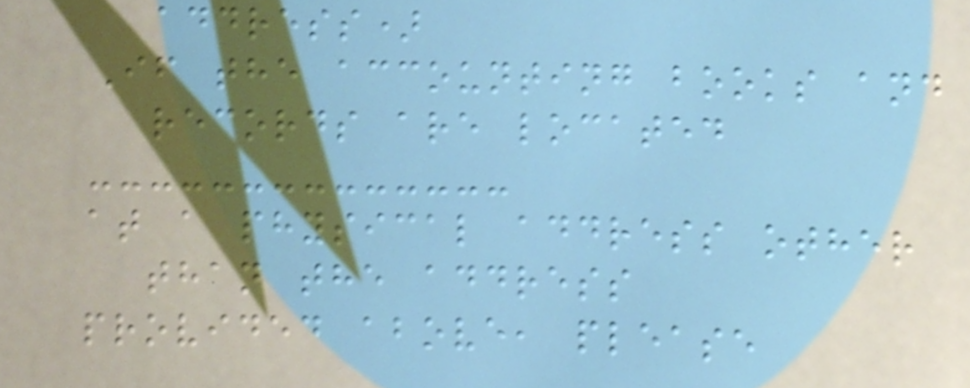address)
If the accounting books and
records are located
at a physical address other
than the address
provided above, please
